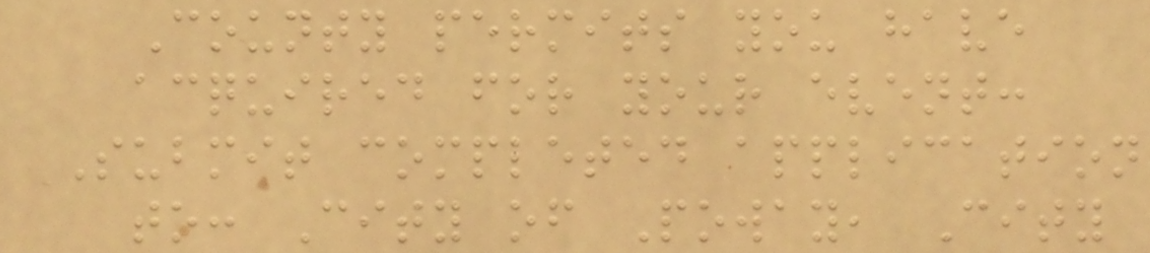County permits you have
acquired for your event:
Submit completed application
to: City of Poway, City
